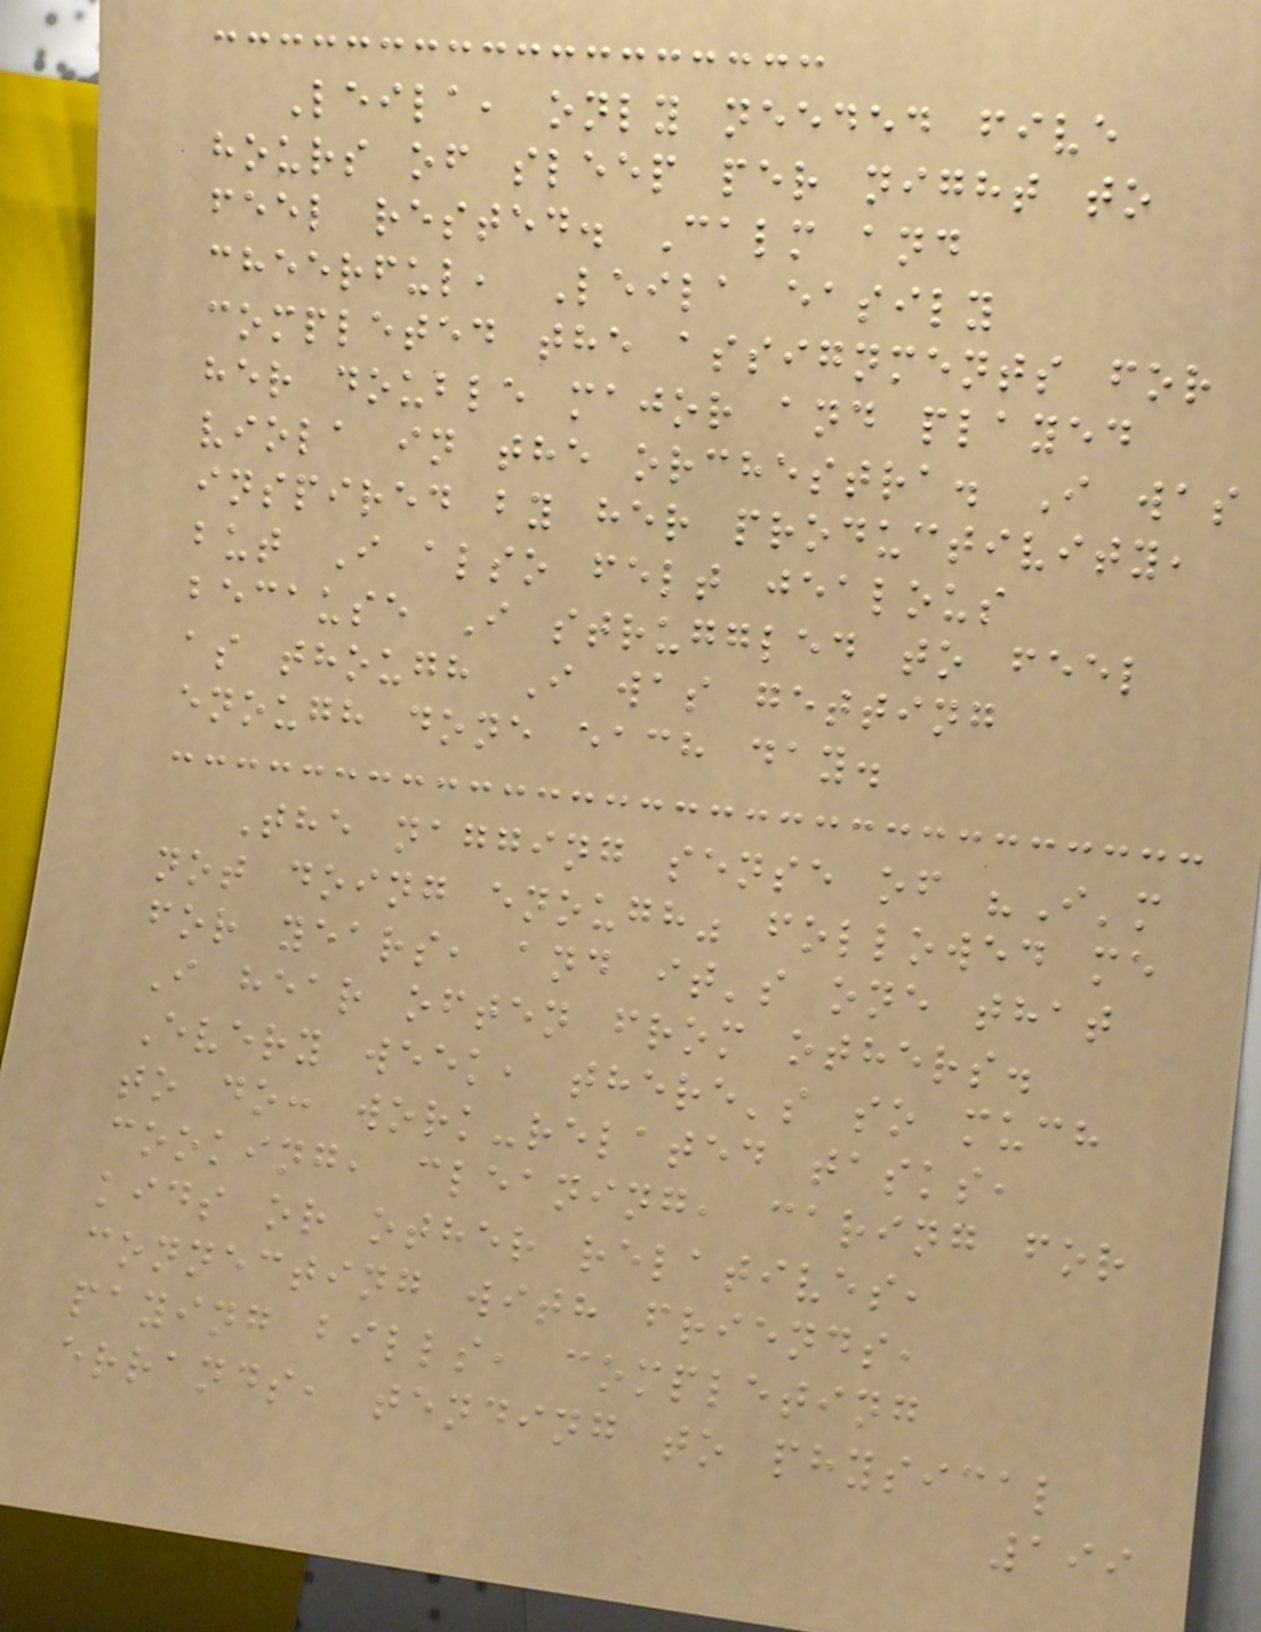Leila, only needed five
hours of sleep per night to
feel rested. Calm and
cheerful, Leila easily
completed the assignments for
her double major and played
viola in the orchestra. I was
inspired by her productivity,
but I also felt jealous
because I struggled to feel
as though I was getting
enough done each day.
The nagging sense of "I'm
not doing enough" followed me
for years, and it's one that
I hear often from others.
Every week, there's so much
to do: work-related tasks,
cooking, cleaning, caring for
kids or other relatives,
connecting with friends,
paying bills, completing
errands, tending to physical
199
